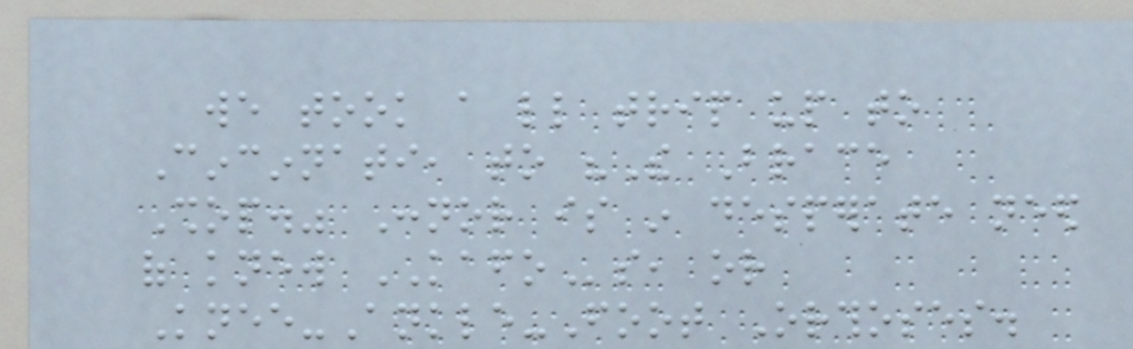we took a little trip up to
Cincinnati, to "The Brace
Shop." Connor is in desperate need
of knew KAFOs, or
Knee-Ankle-Foot Orthoses.
